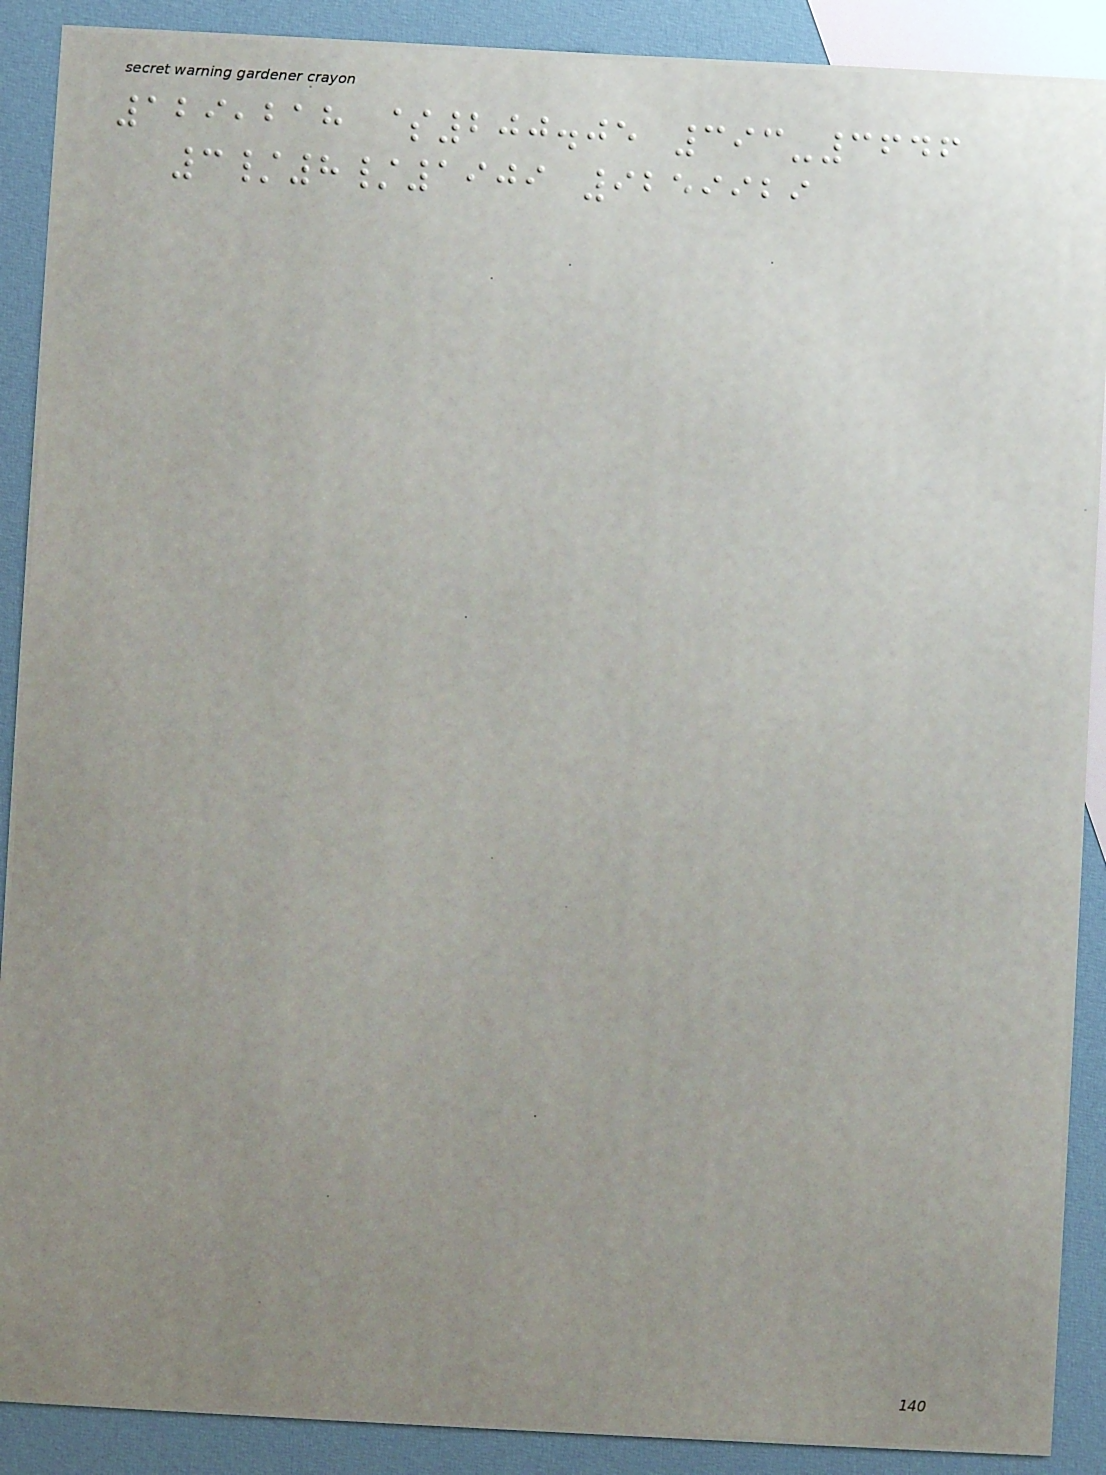129,218 $200.05 393-3646
3/8/1909 9259929
